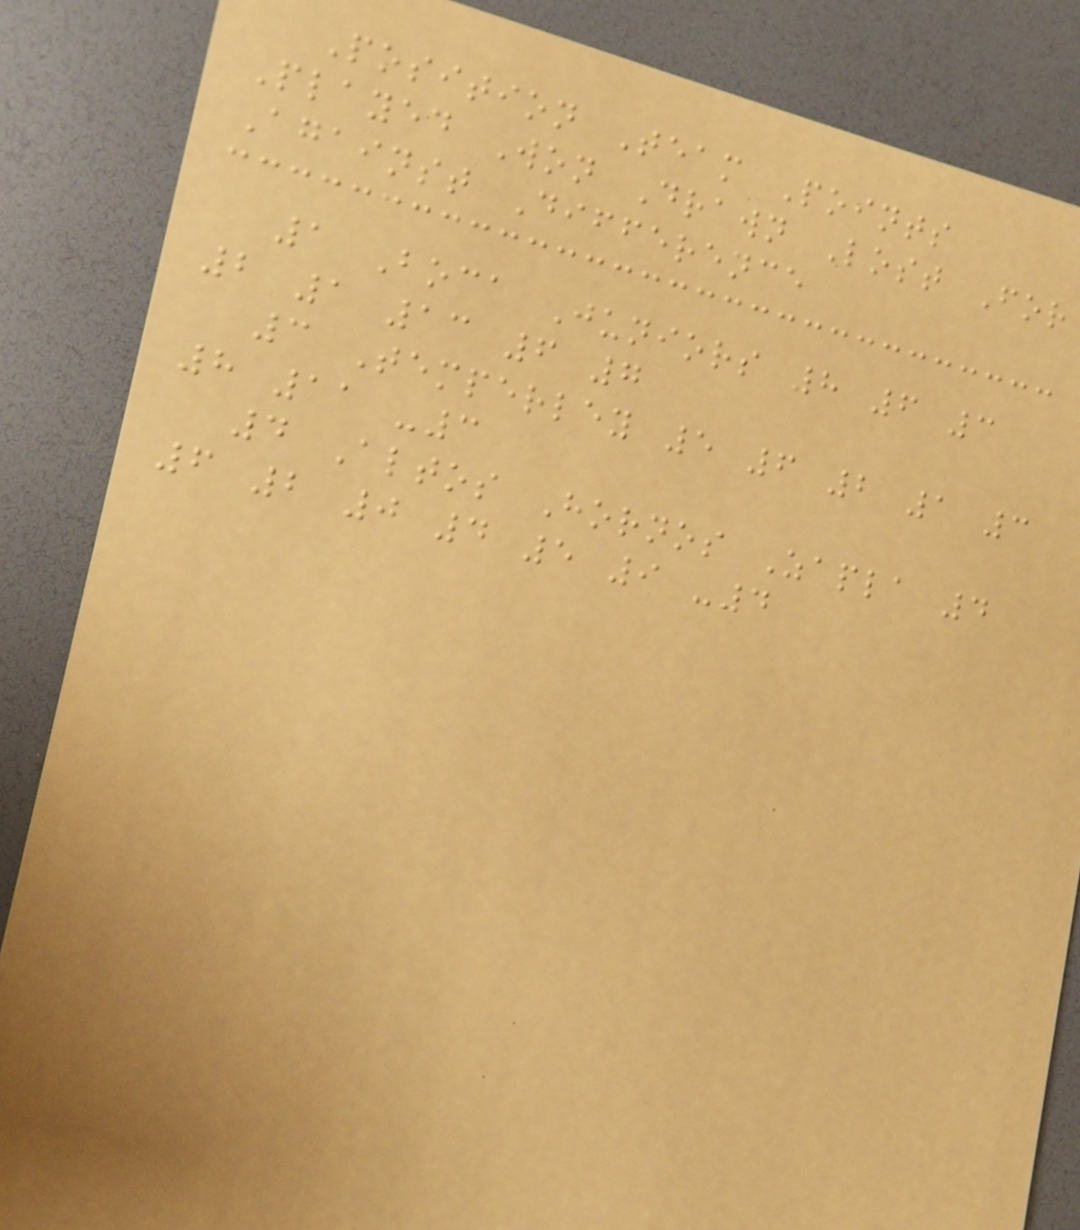Position Team Points
Played Won Drawn Lost For
Against Difference
1 Boca Juniors 8 6 3
2 1 13 6 7
3 Temperley 5 6 2 1 3
8 11 -3
4 Altos Hornos Zapla 4
6 2 0 4 5 9 -4
